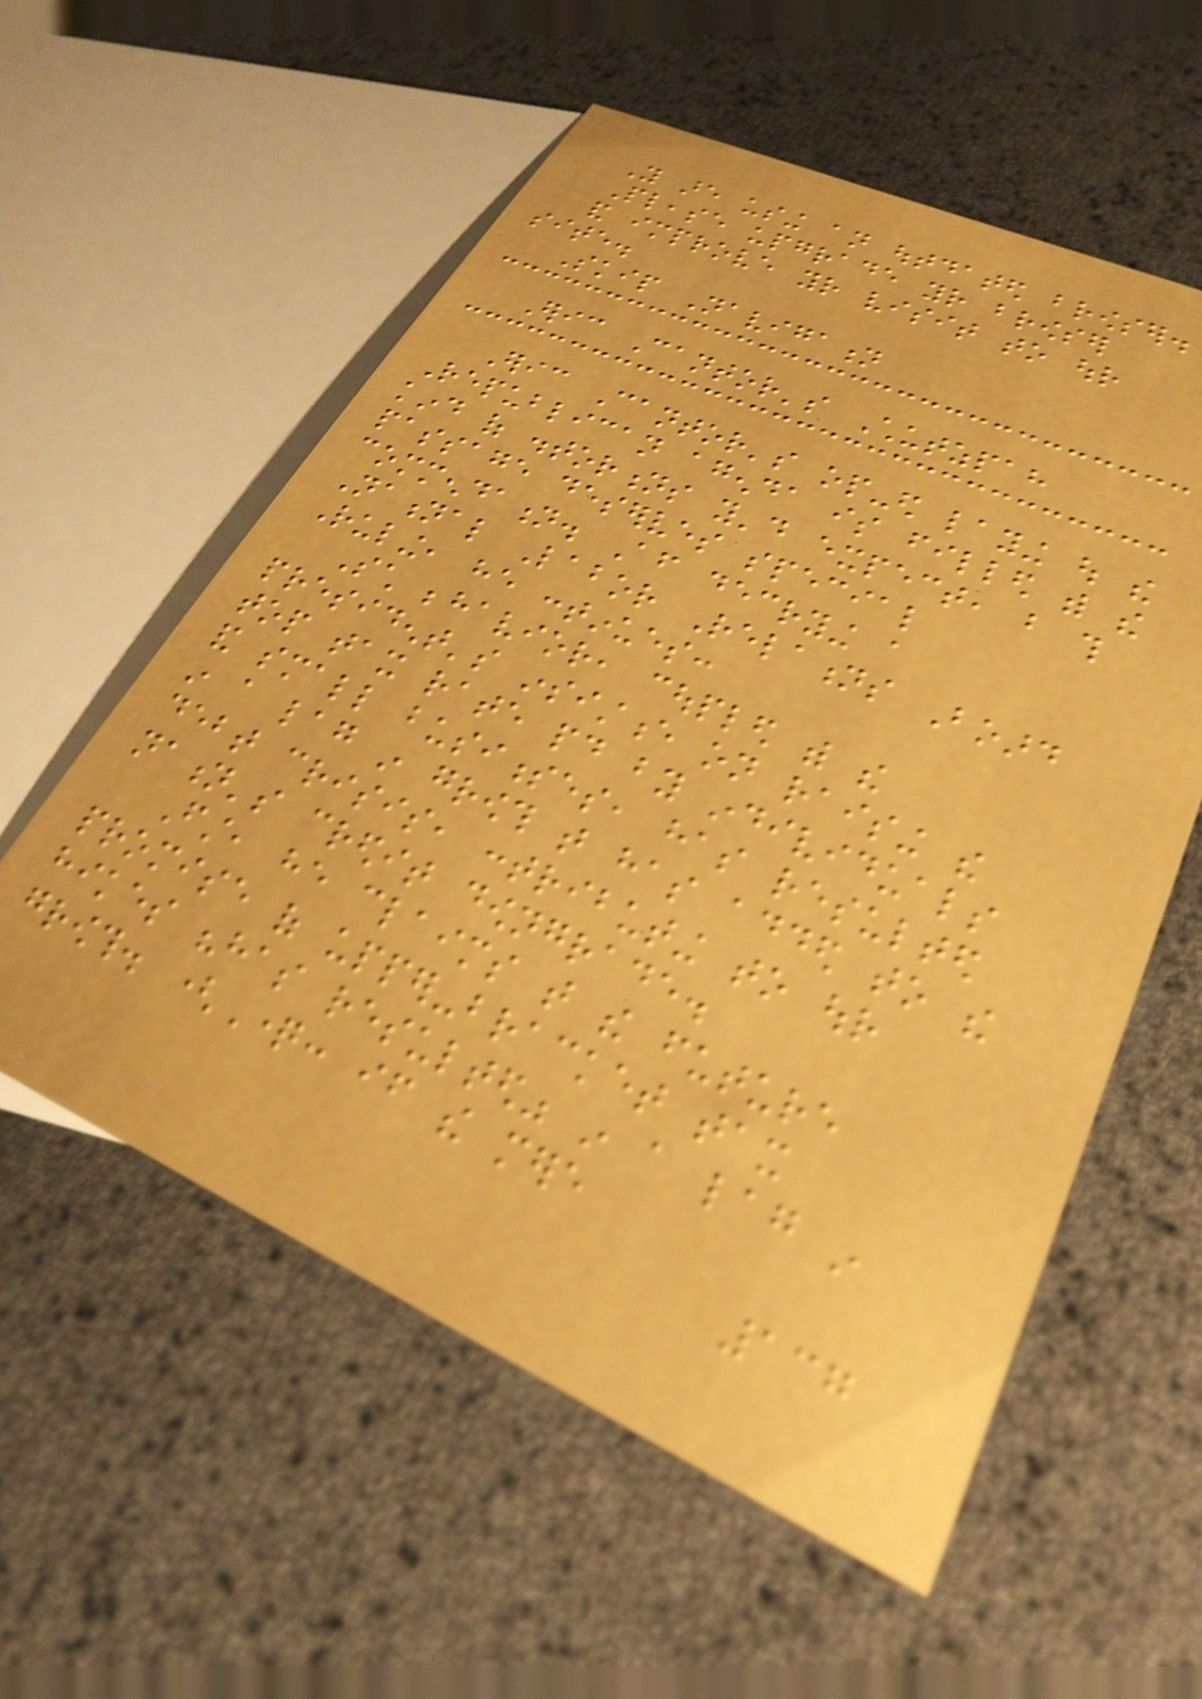You are using an outdated browser.
Please upgrade your browser
and improve your visit to our
site.
Skip Navigation
Eric Cantor's Chutzpah
Eric Cantor's op-ed laying out the
Republican agenda is filled with the
kind of distortions you'd expect, but this
passage deserves special
commendation. After decrying a
National Labor Relations Board
Ruling, he continues:
Such behavior, coupled with the
president's insistence on raising the
top tax rate paid by individuals
and small businesses, has resulted
in a lag in growth that has added to the
debt crisis, contributing to our
nation's credit downgrade.
First, he claims that the future
promise of upper-bracket tax
hikes "has resulted" in a lag in
growth. (Question: if the mere
137
